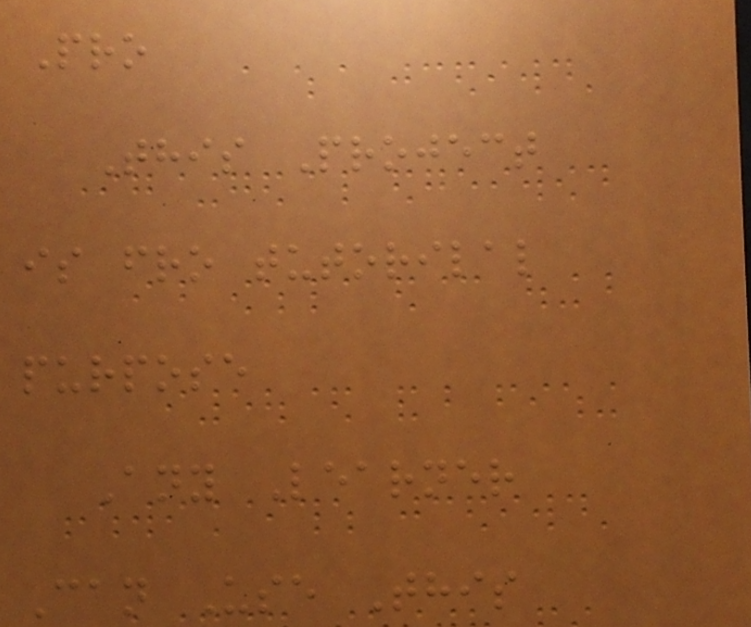Pro
This Project
is fro tutorilal
purpose
Any Learner
Can Use This
